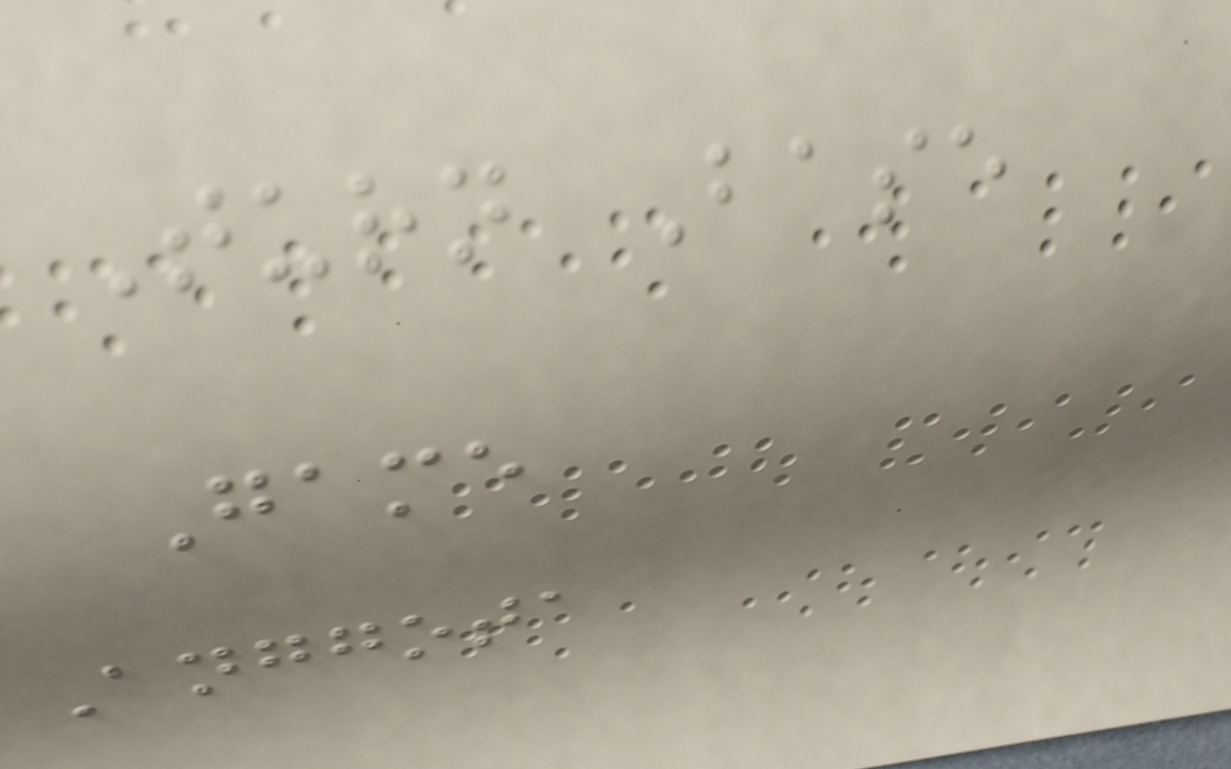Turn Base
Game
Anggota
